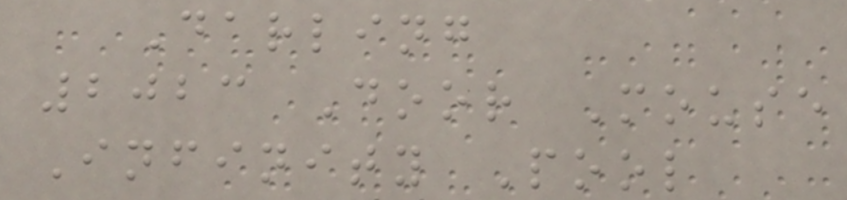Darling
2023 Door Mouse
Infinity Pool
